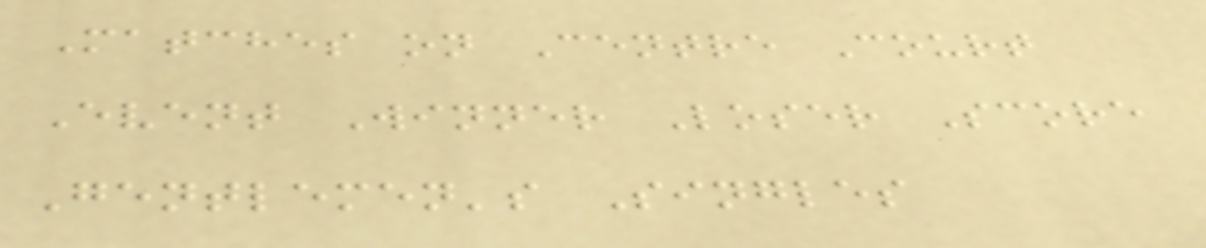Matches on Centre Court
Event Winner Loser Score
Gentlemen's Singles
